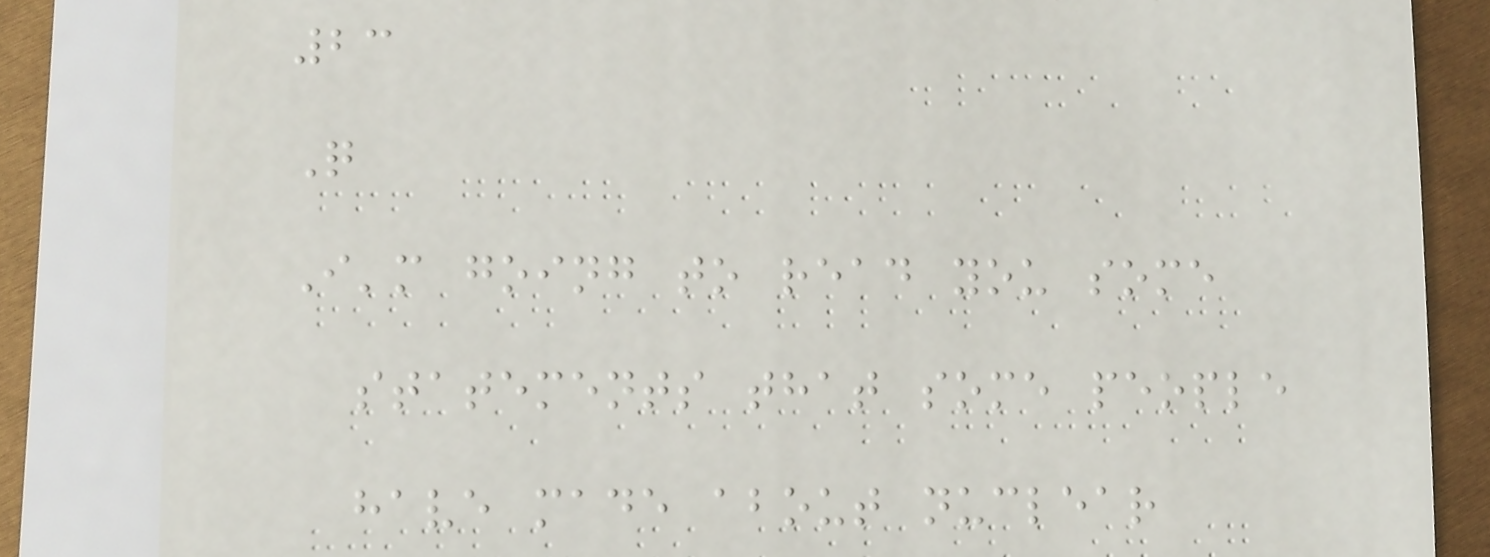23
Q
I'm going to read you some
statements that some people
have made about nuclear
